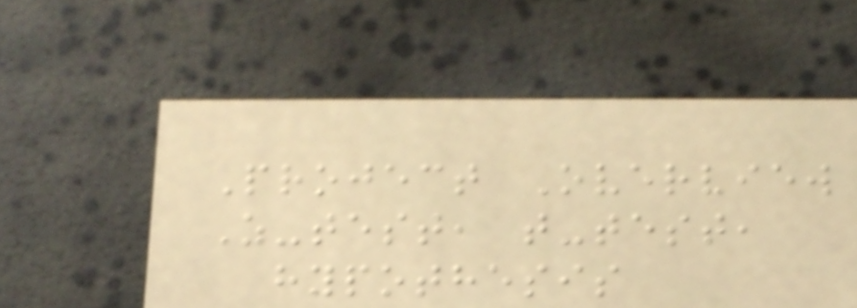Project Overview
Z-test, t-test,
hypothesis
